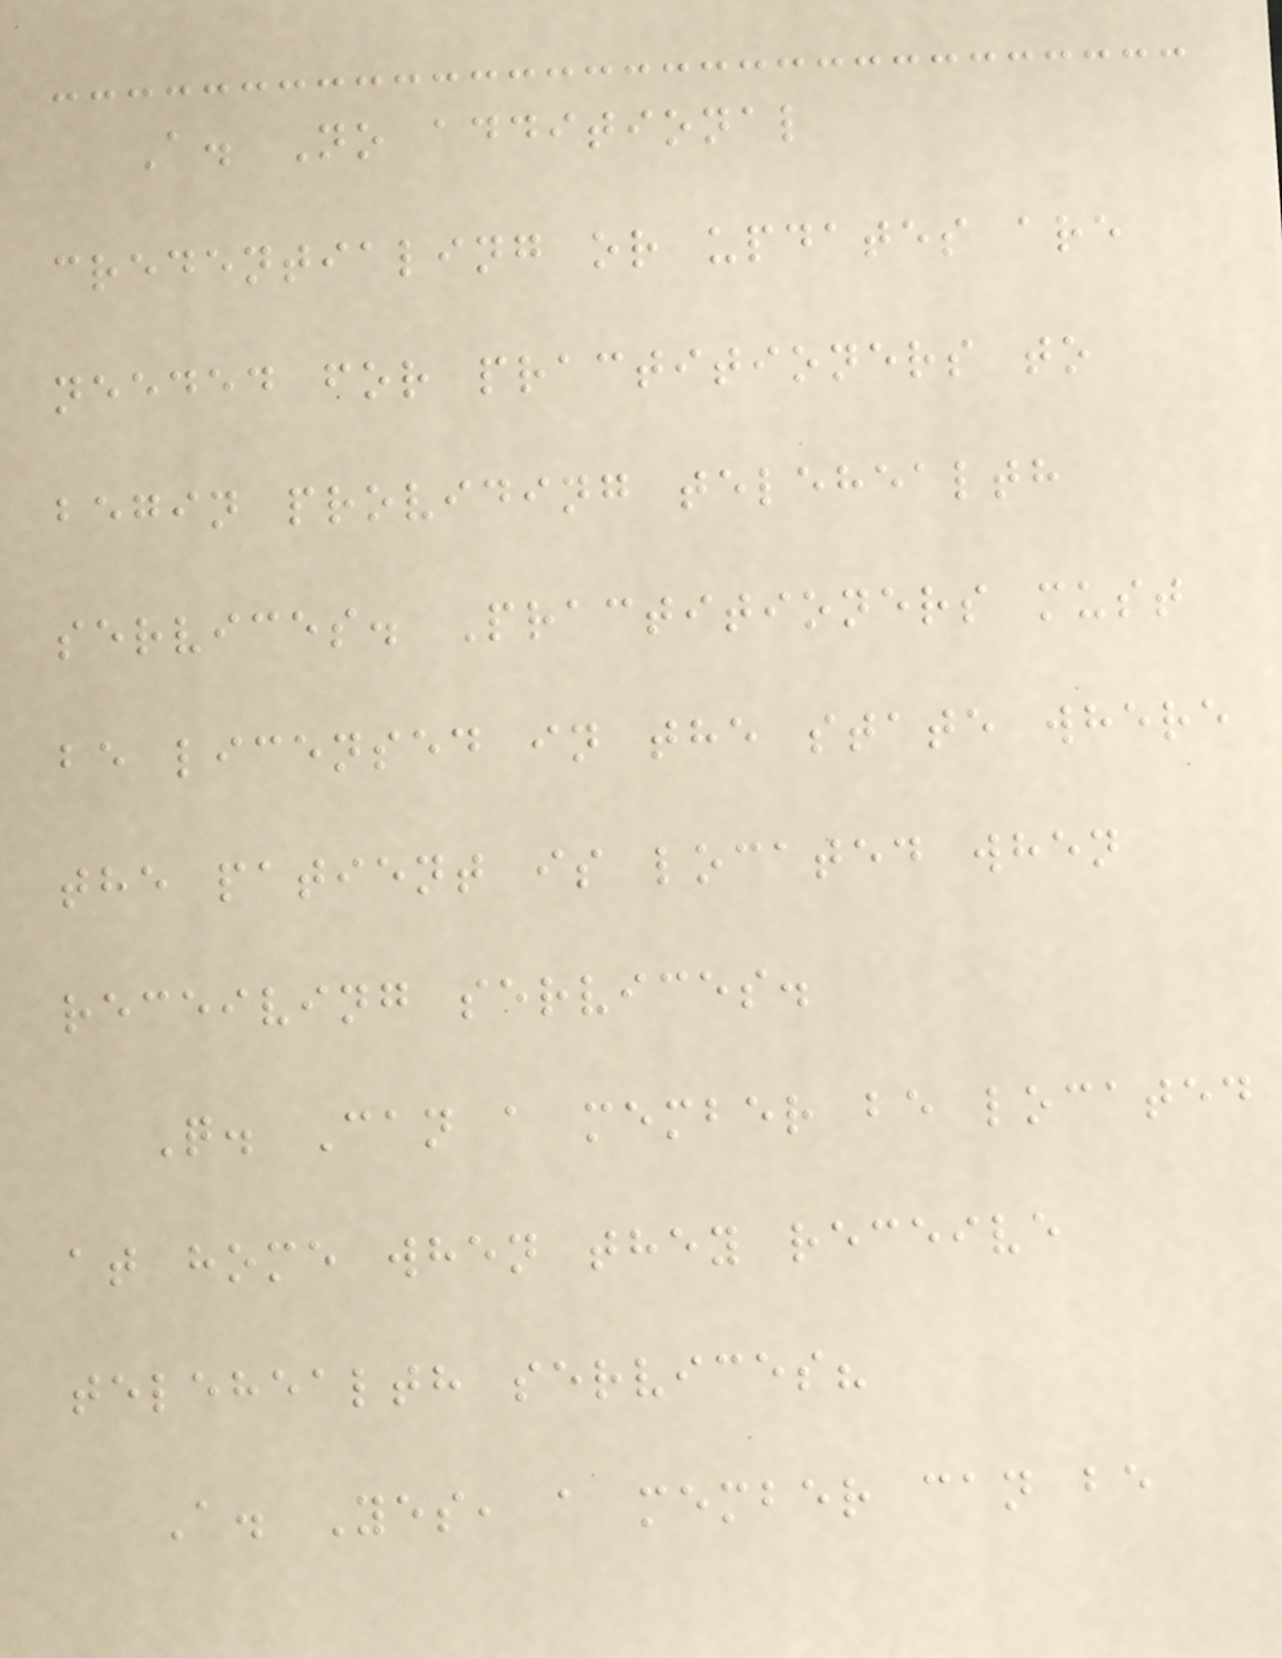A. No additional
credentialing or updates are
needed for practitioners to
begin providing telehealth
services. Practitioners must
be licensed in the state where
the patient is located when
receiving services.
Q. Can a member be located
at home when they receive
telehealth services?
A. Yes, a member can be
